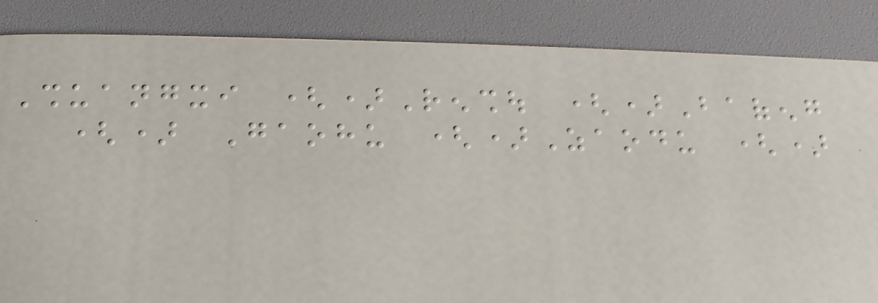Shuangxi ()Renshou ()Baofeng
() Gaohu ()Zaodu ()
